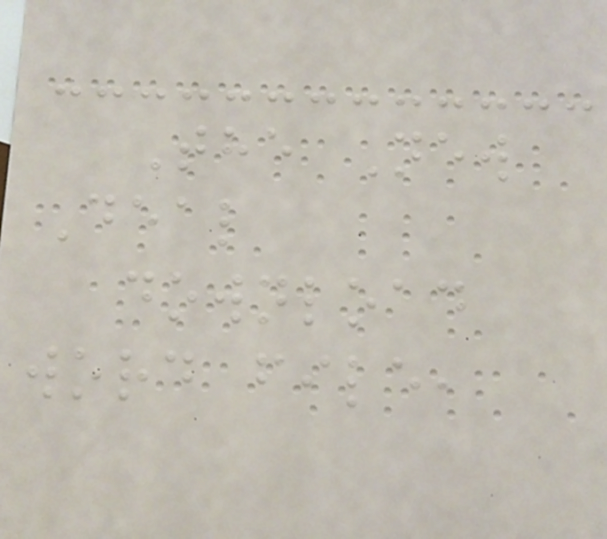The New
Deal
download
word file,
